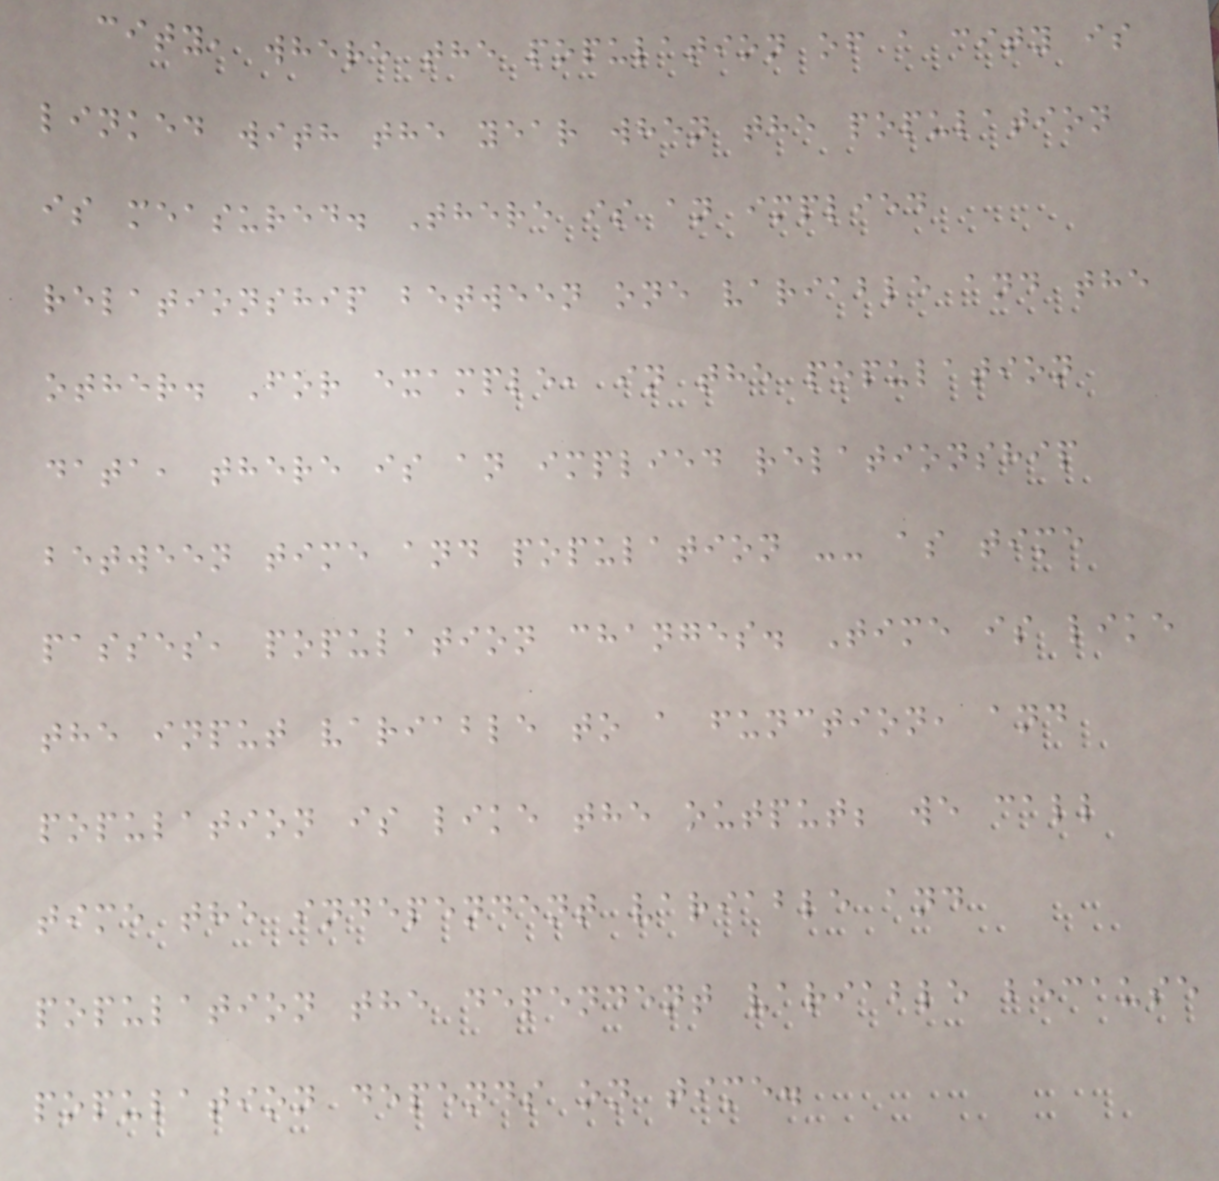city, where the population of a city is
linked with the year when the population
is measured. There is an implied
relationship between one variable and the
other. For example, in the population
data, there is an implied relationship
between time and population -- as time
passes, population changes. Time is like
the input variable to a function, and
population is like the output; we call
time the independent variable and
population the dependent variable because
population depends on time.
